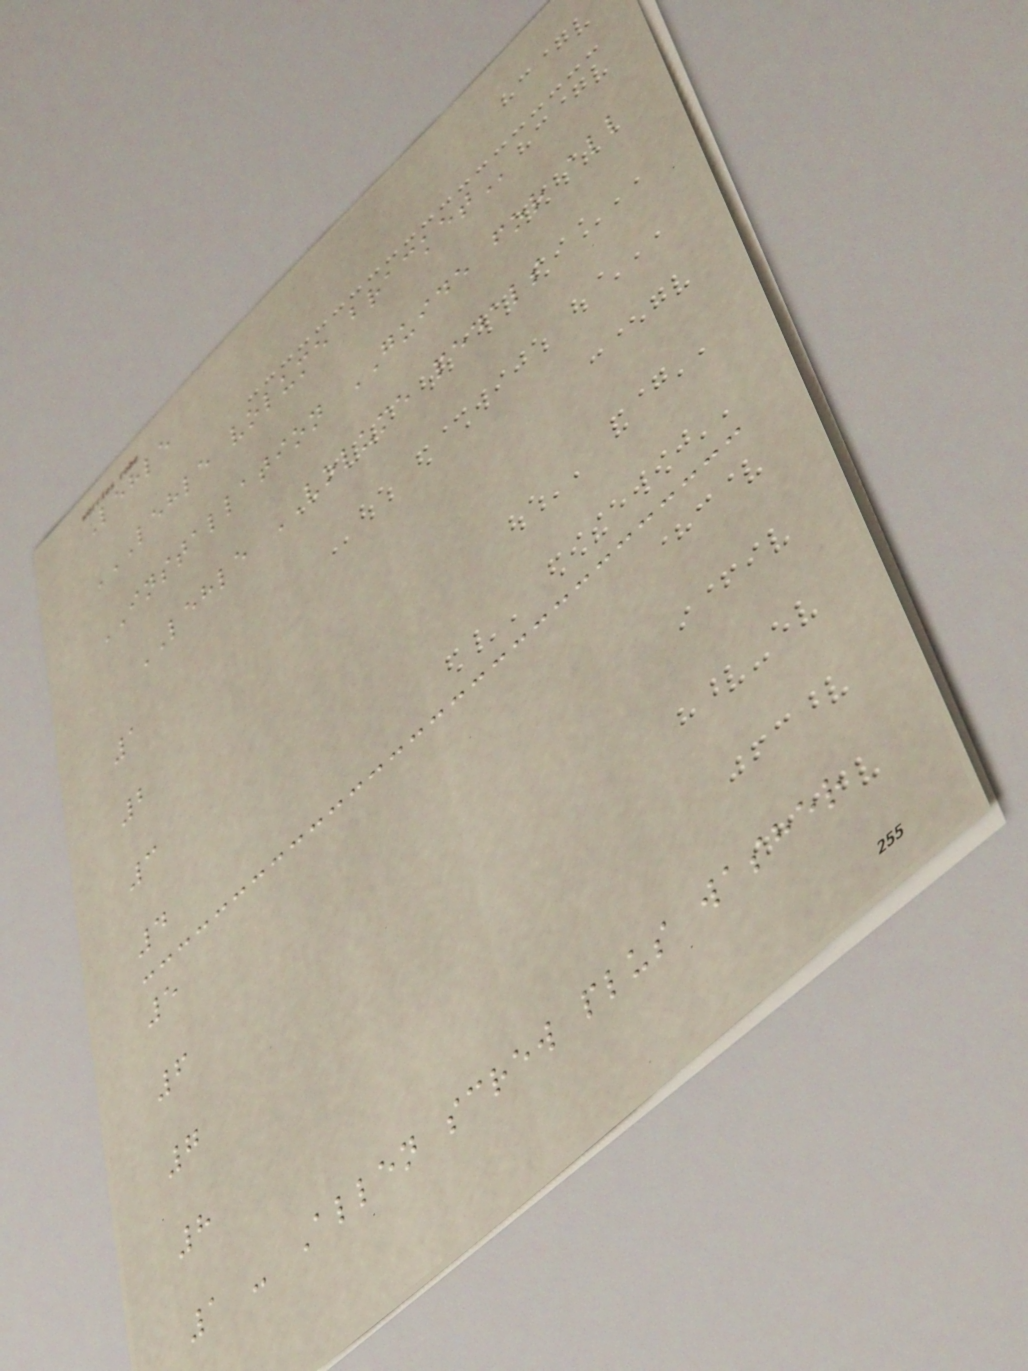Lehle
LEHLE VOLUME BRACKET
INSTALLATION GUIDE for all
LEHLE VOLUME pedals
1
2
3
4
5
6
7
8
1 - Allen screw plus washer
